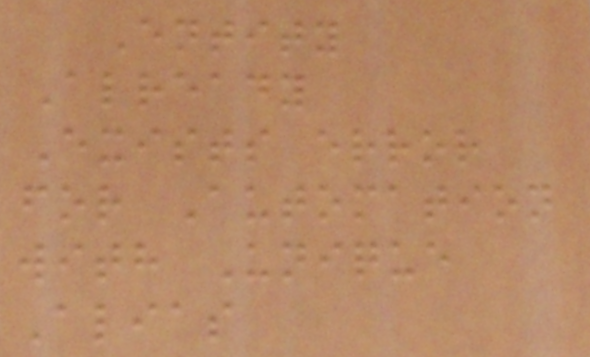Entity
Already
Exists error
for Automation
with Unique
Alias
